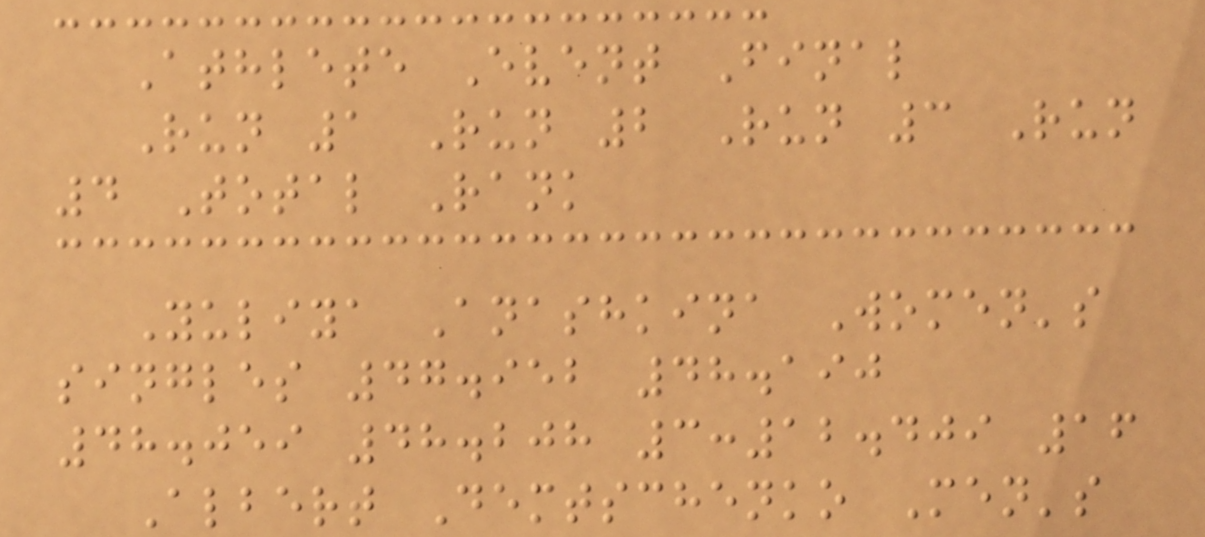Athlete Event Final
Run 1 Run 2 Run 3 Run
4 Total Rank
Yuliya Anashkina Women's
singles 47.952 48.190
48.059 48.208 3:12.409 16
Albert Demtschenko Men's
